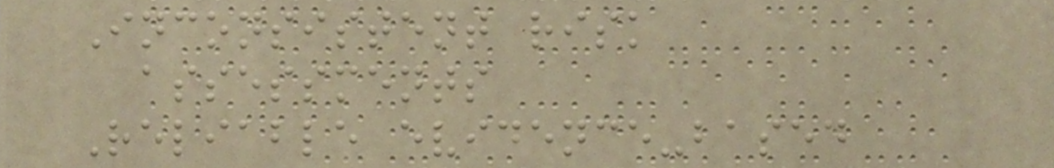Inconsistent risk
assessments
Reliable evidence-based
